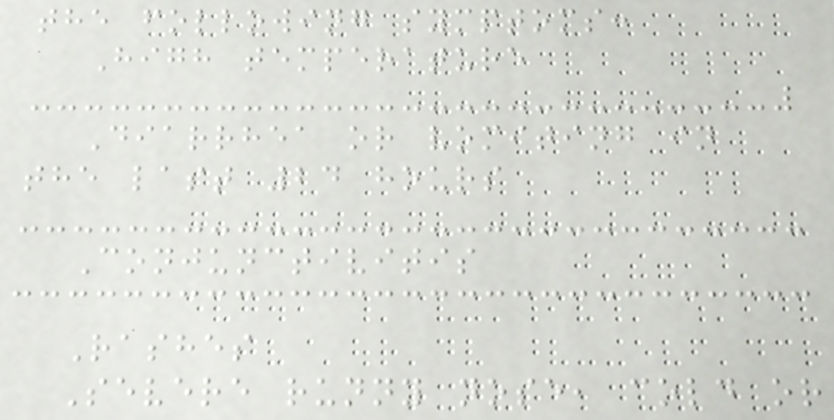the following symptoms:
High temperature
Diarrhea or vomiting in
the last 24 hours
Conjunctivitis
Rashes
Severe runny nose, cold or
